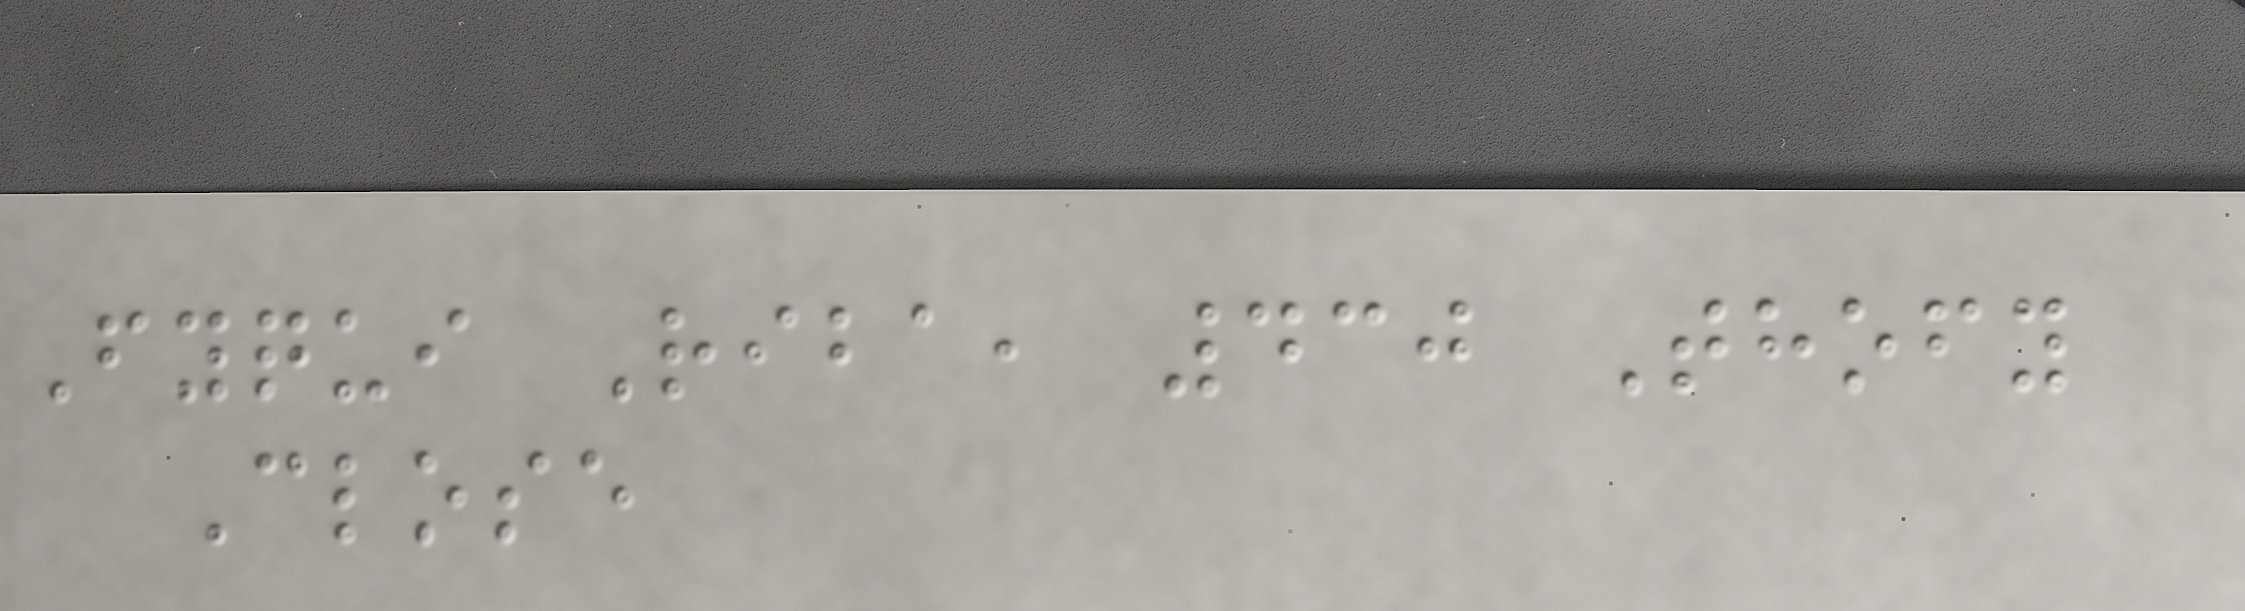Fyqui Riba, 430 Thofy
Close
